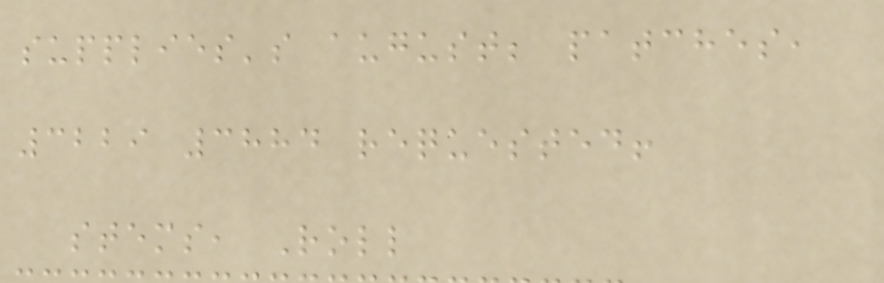supplies's august; patches,
3229 3884 requested!
stems, Roll
